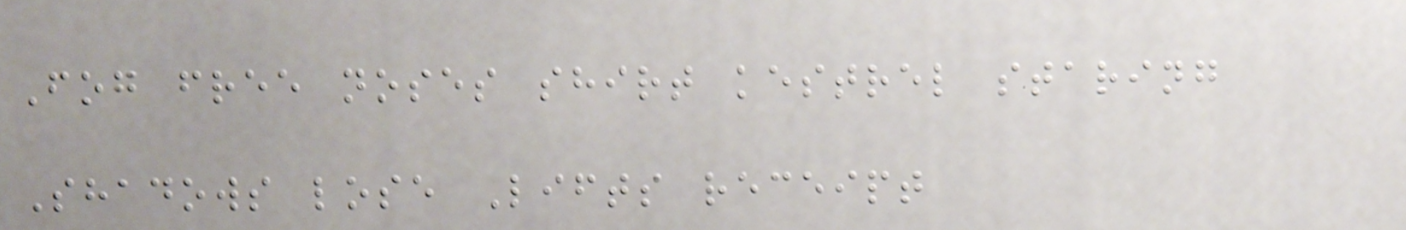Fog free noses shirt kestrel staring
Shadows lose Lifts receipt
